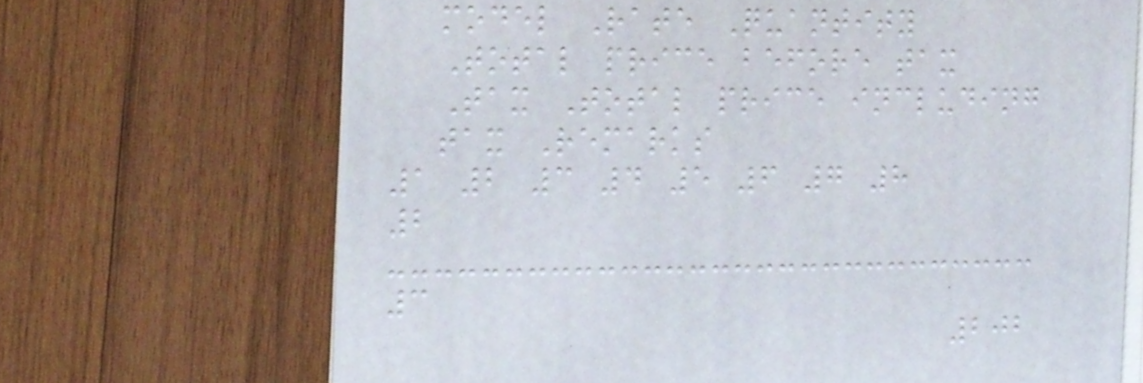model Rate Quantity
Total price before tax
Tax Total price including
tax Remarks
1 2 3 4 5 6 7 8
2
3
202
